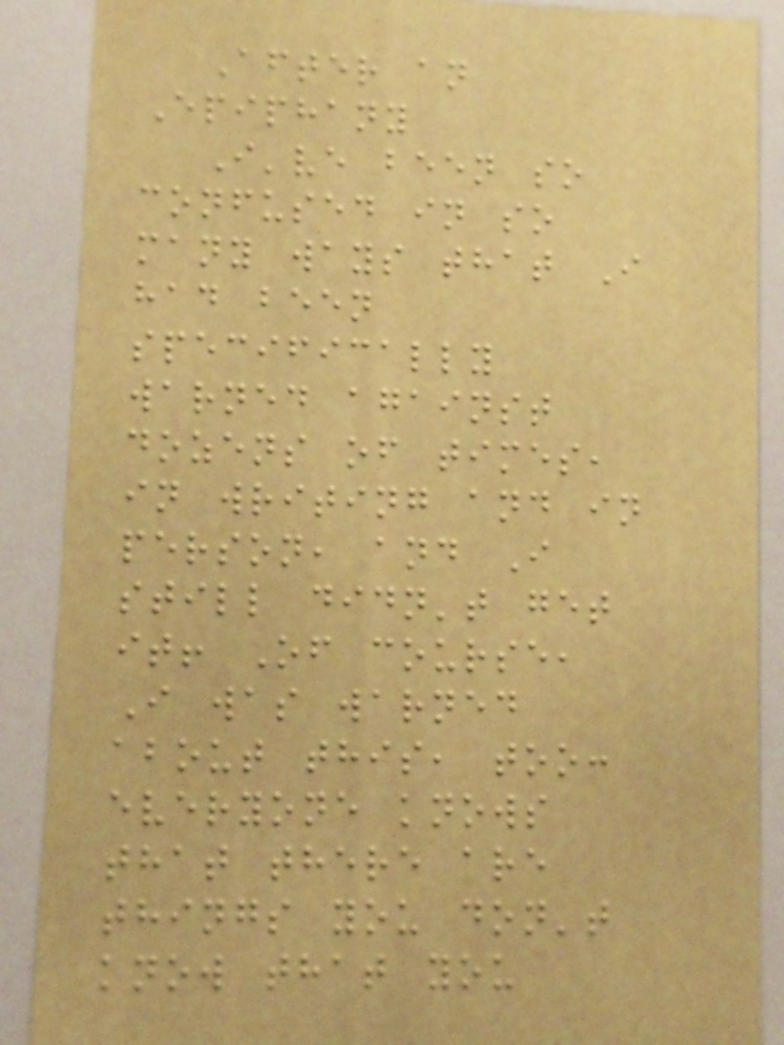After an
Epiphany
I've been so
confused in so
many ways that I
had been
specifically
warned against
dozens of times,
in writing and in
person, and I
still didn't get
it! Of course,
I was warned
about this, too:
everyone knows
that there are
things you don't
know that you
